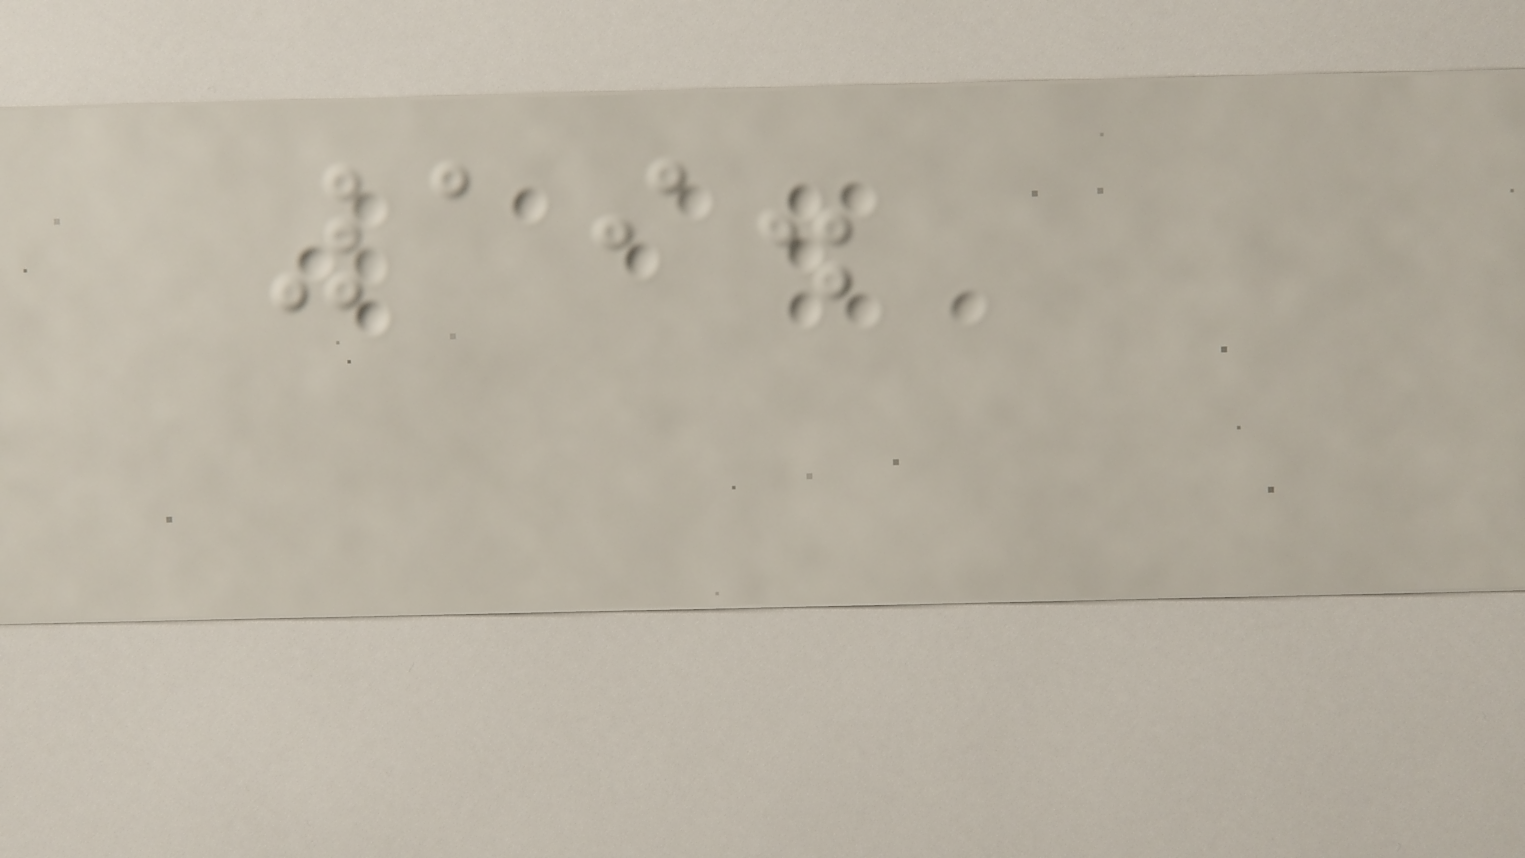19.
